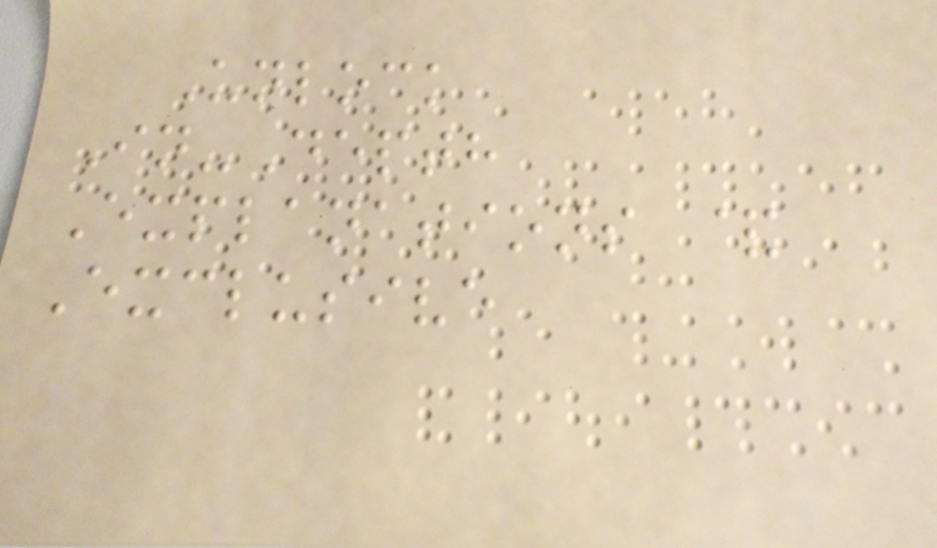Unlock
In-Depth
Explanations &
Exclusive
